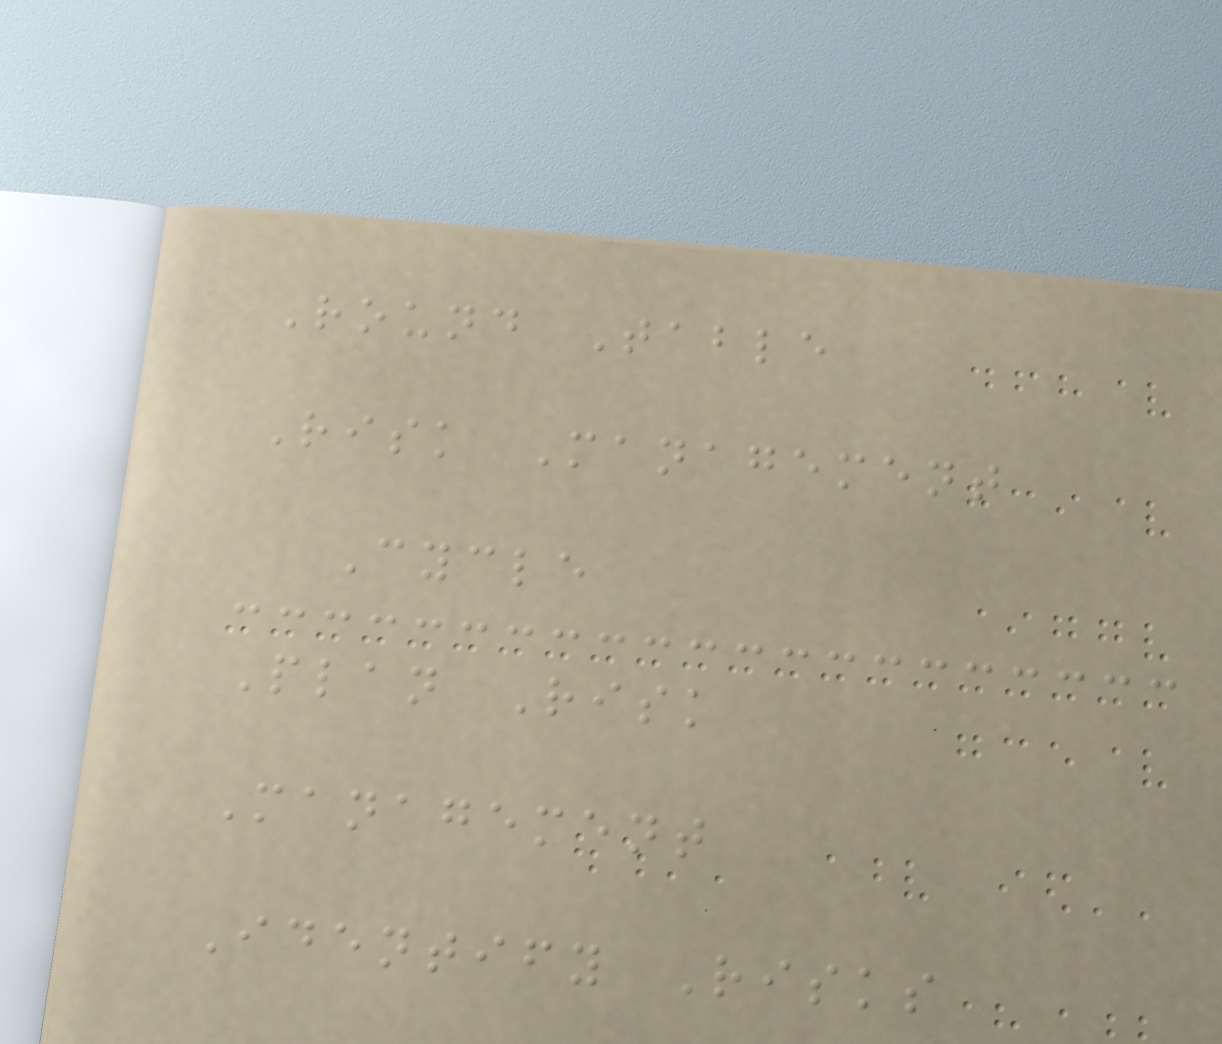Round Table
Risk Management
Cycle
Plan Risk
Management
Identify Risks
